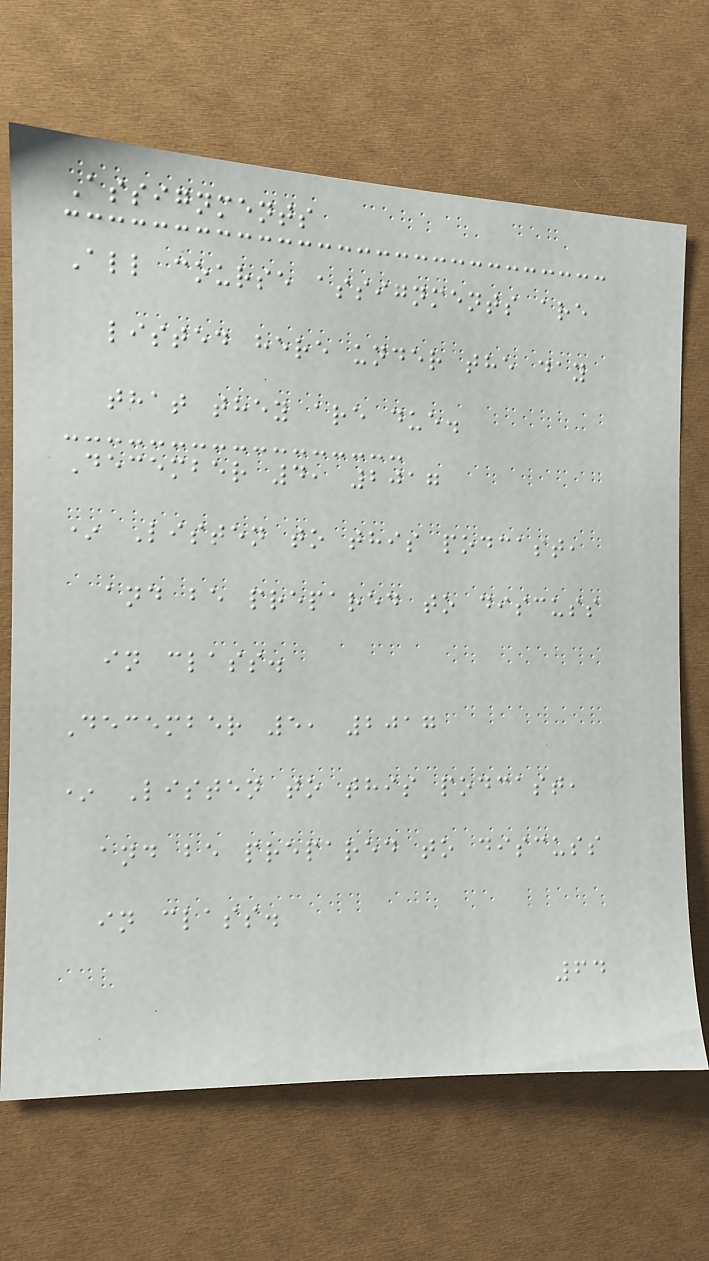Assignments
All course assignments are
listed here under the day
that they are due.
December 4, 2017
* Listen to this podcast,
and be prepared to discuss
in class.
December 5, 2017
* Listen to this podcast,
and be prepared to discuss
in class.
64
